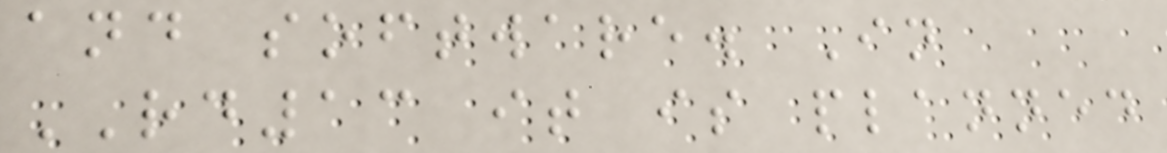and software. In
RD13 it is planned
